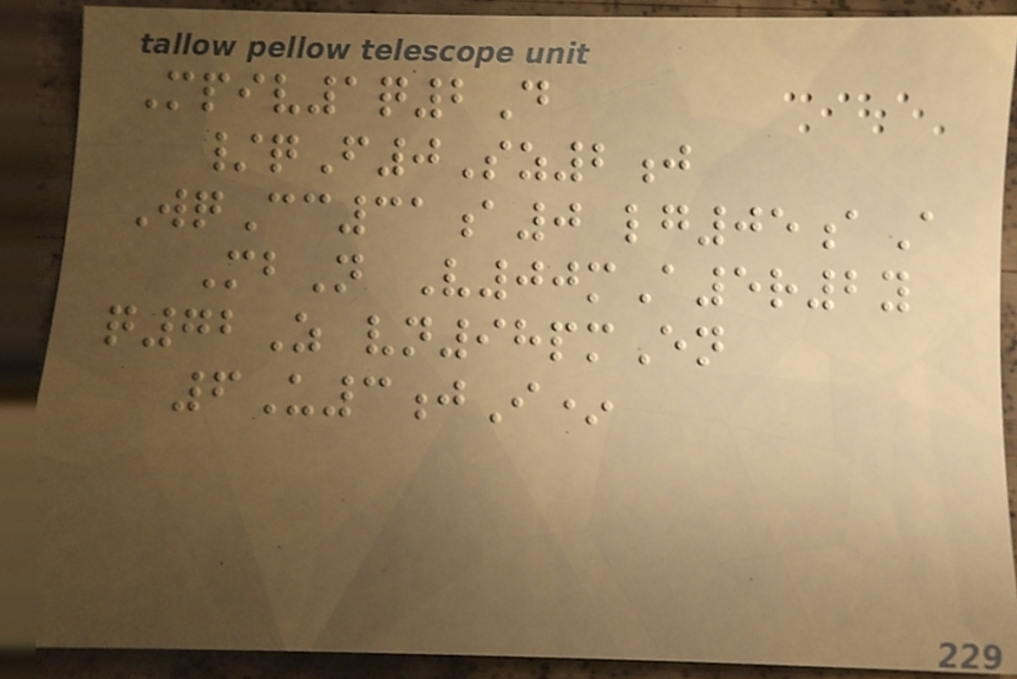Mpiv1q2D
/qF0Sz2j
WqCc31a0 lg05aA
MbN V00mA5r2y
q72Z vn98pmEn
6U3jI*
